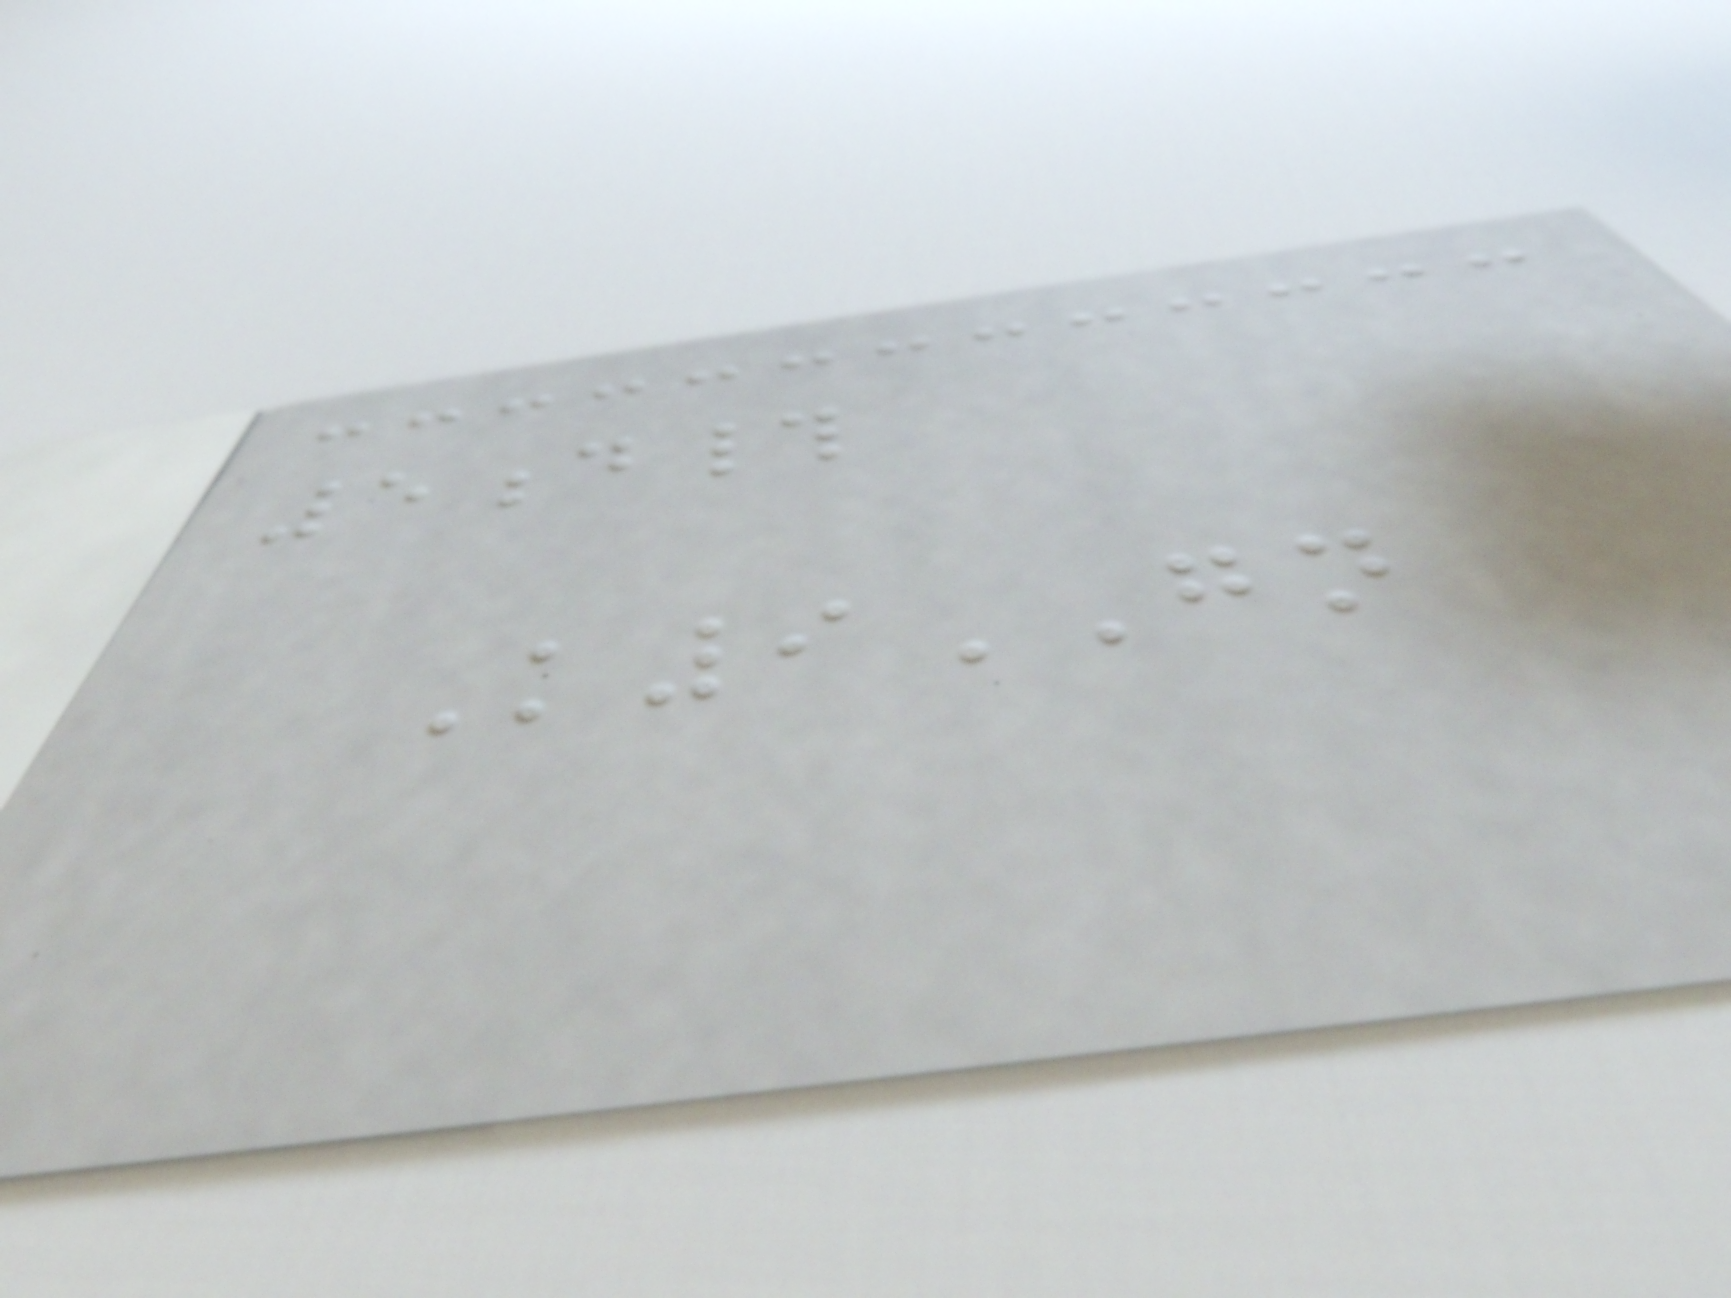5d#
K9GN
